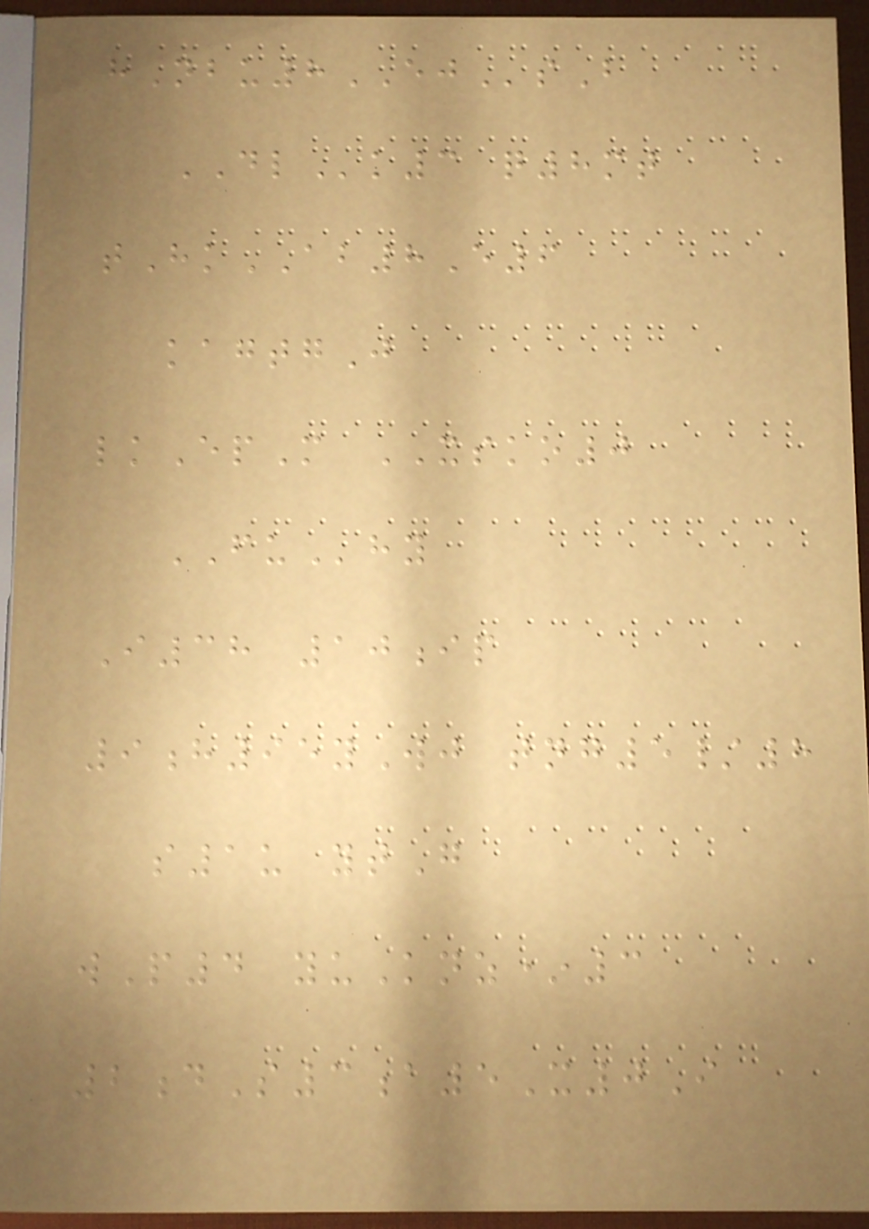hNbu8EJsB
DLk3 q8mt
tHkAB8E6
kagtgJ
lkEpM XSKO0
FUhy
I38 10ip
9h95yWj tng5/8
s1u ytG
wP4 yuKnz*3
2dS3a5X0I
